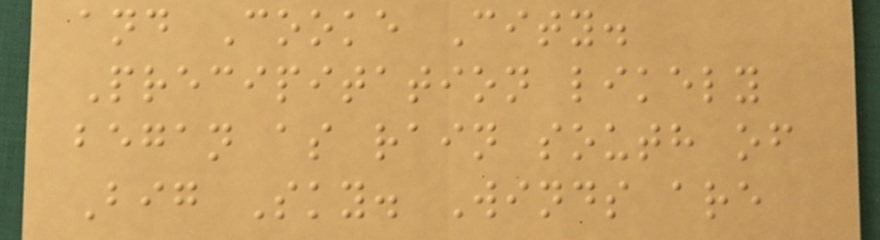and Cooke City.
Precipitation likely
began as rain south of
Big Sky. Winds are
